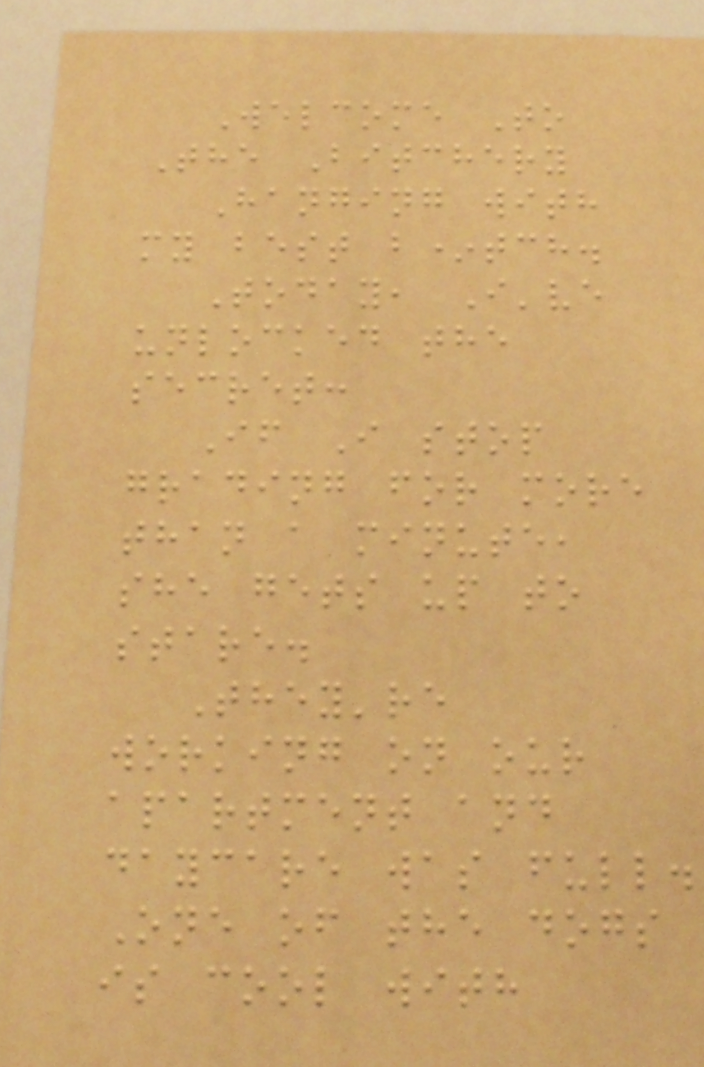Welcome To
The Bitchery
Hanging with
my best b*tch.
Today, I've
unlocked the
secret:
If I stop
grading for more
than a minute,
she gets up to
stare.
They're
working on our
apartment and
daycare was full.
One of the dogs
is cool with
